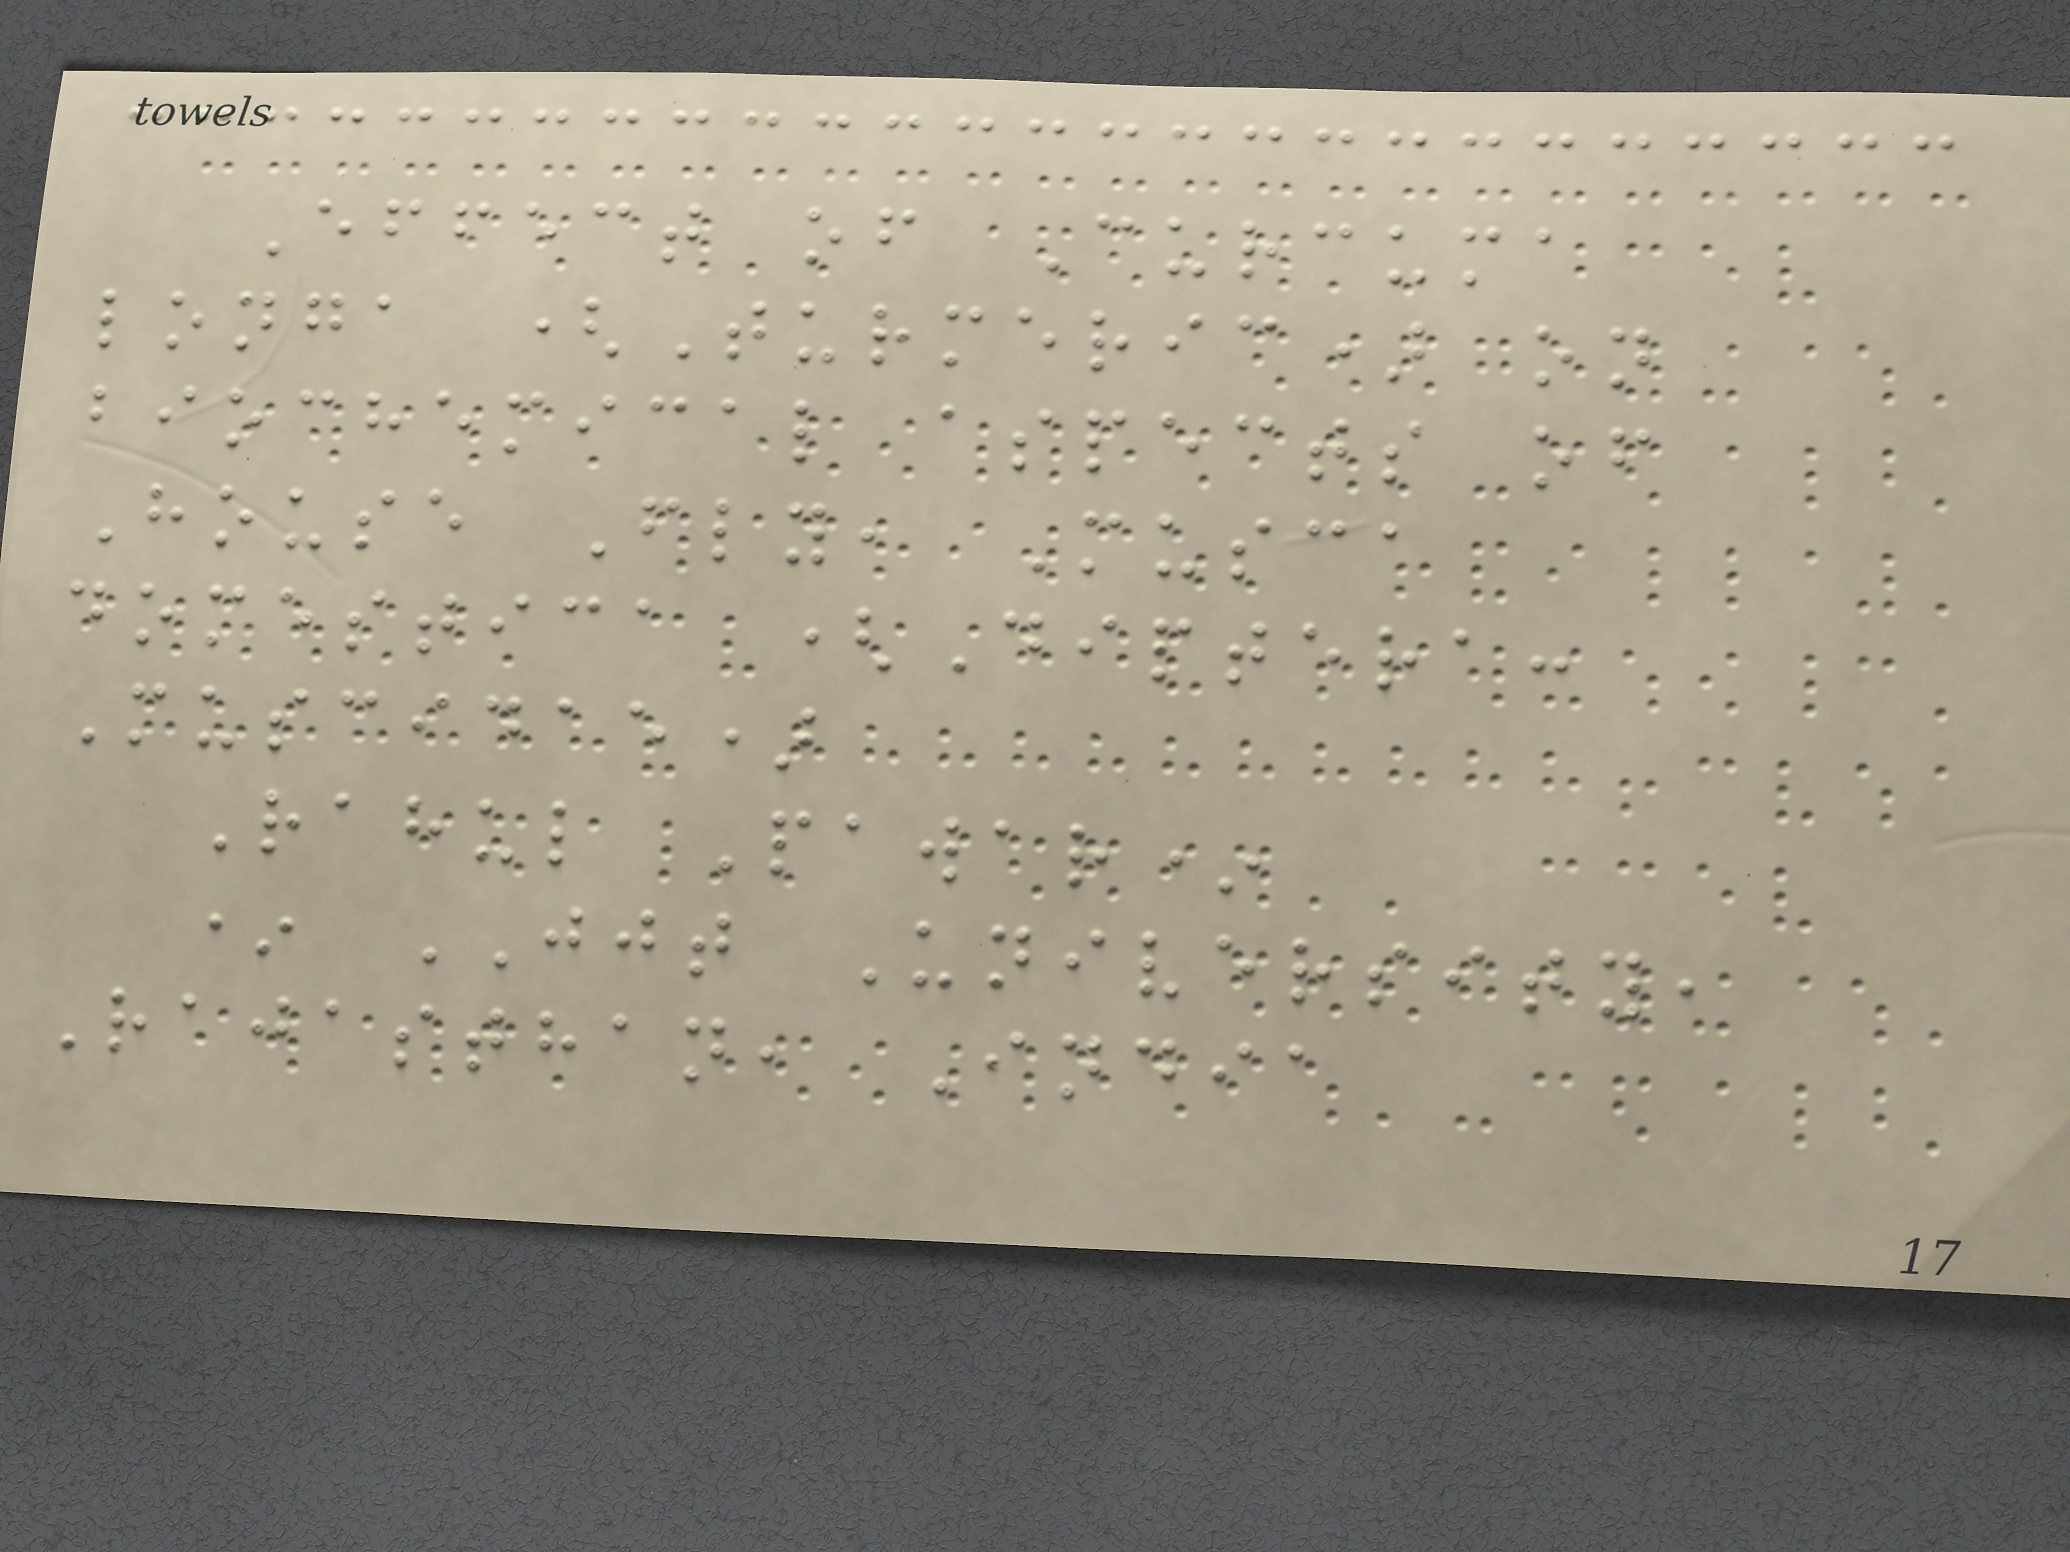Effect of Curcuma
longa (Turmeric) on
biochemical aspects of
House Fly, Musca
domestica (Diptera:
Muscidae)
Rahul Pawar*
* JJT University,
Rajasthan, India
